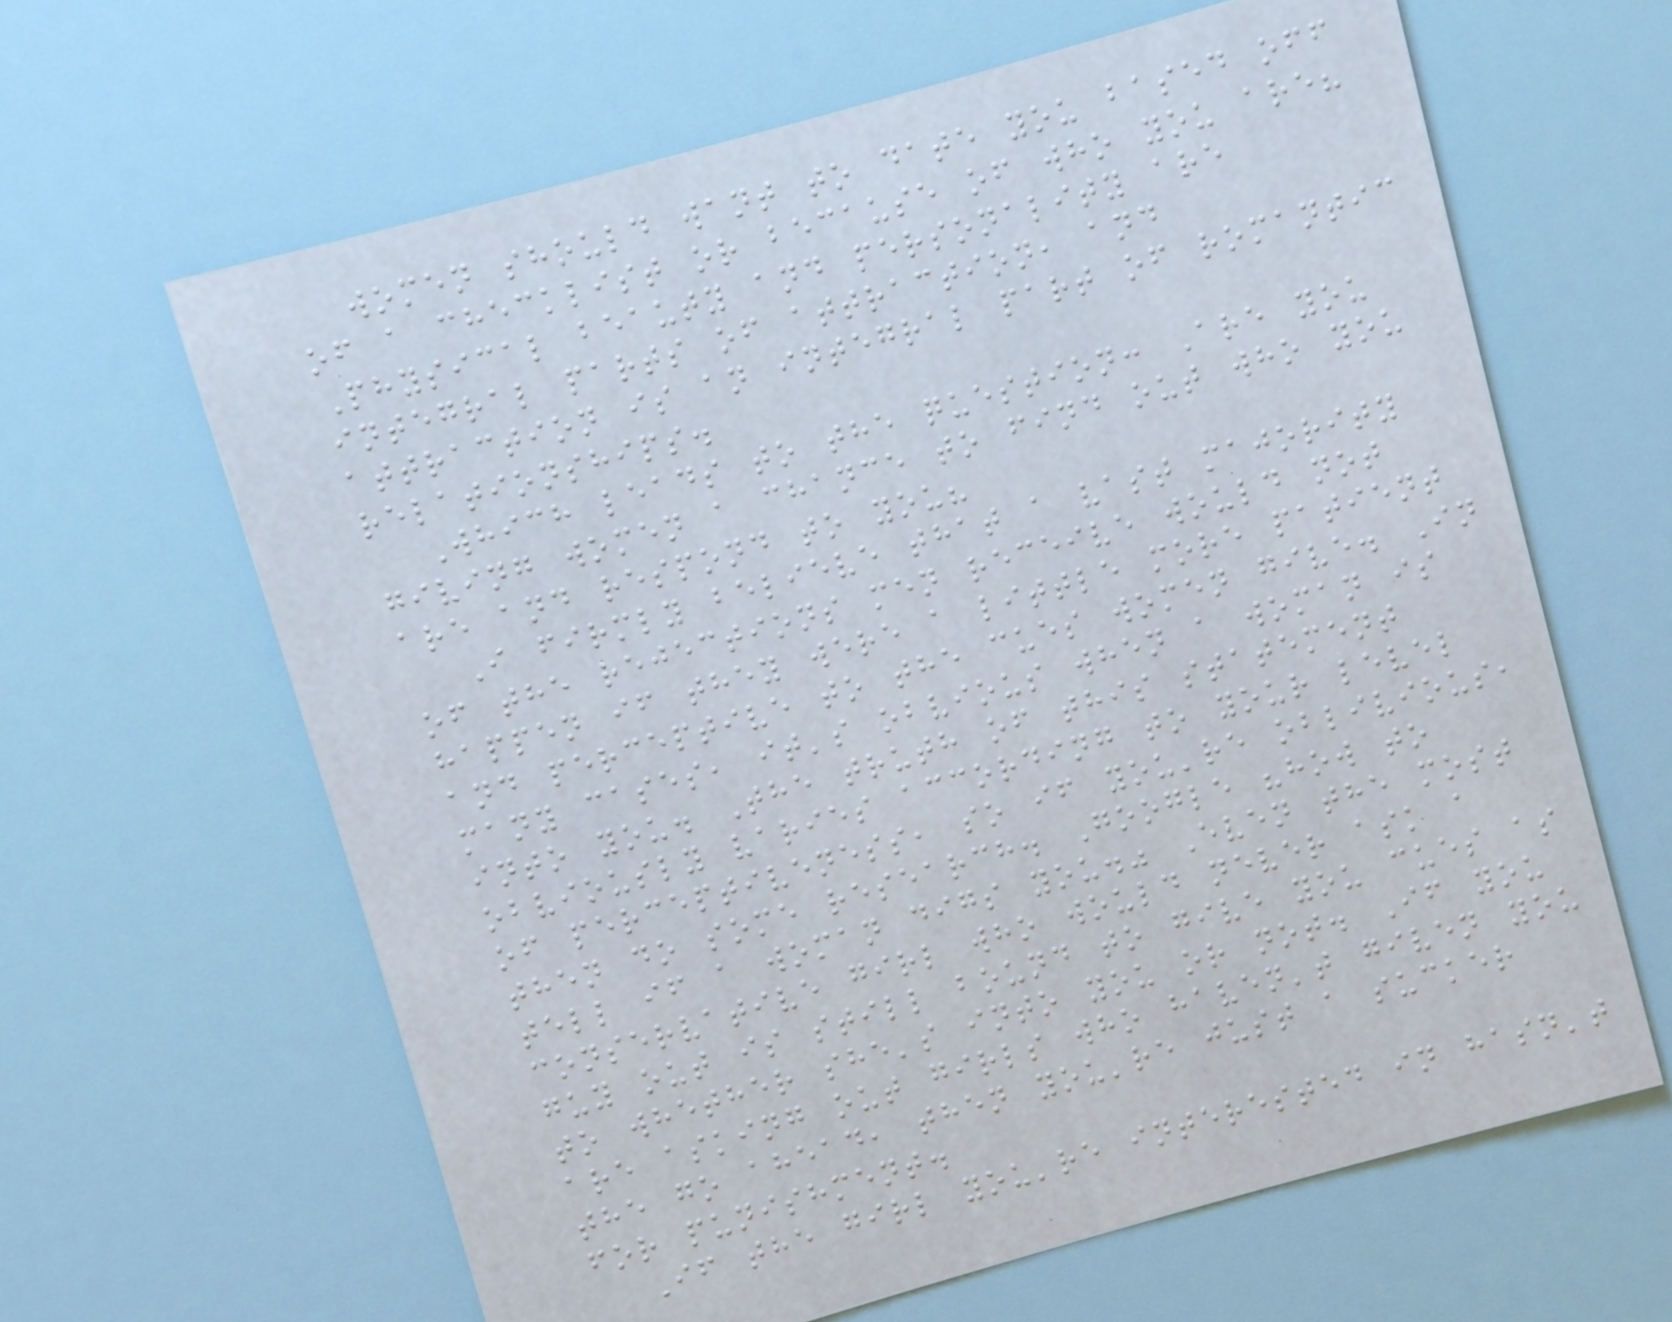women should want to date you based off
of a checklist or because of who you are?
Physical beauty and personality are
integral parts of attraction, and
attraction is an integral part of romantic
relationships.
Which leads to the question: Are you
giving women a chance to find out who you
are and respond to you?
I firmly believe that a vast majority
of the rejections men receive would not
happen if they were a little more patient
and perceptive to the cues women give. In
many cases, it's obvious when a woman is
into you. The truth of this statement
obviously varies according to your level
of perceptiveness, so if you're oblivious,
then do some research. Google "how to
tell if a woman digs you." Even the most
conservative girl who would never ask a
guy out is still bound to give you cues as
to whether she's into you or not. If you
are asking out girls who haven't given you
the go ahead, then you're just a sucker
for punishment.
If the girl you're interested in hasn't
